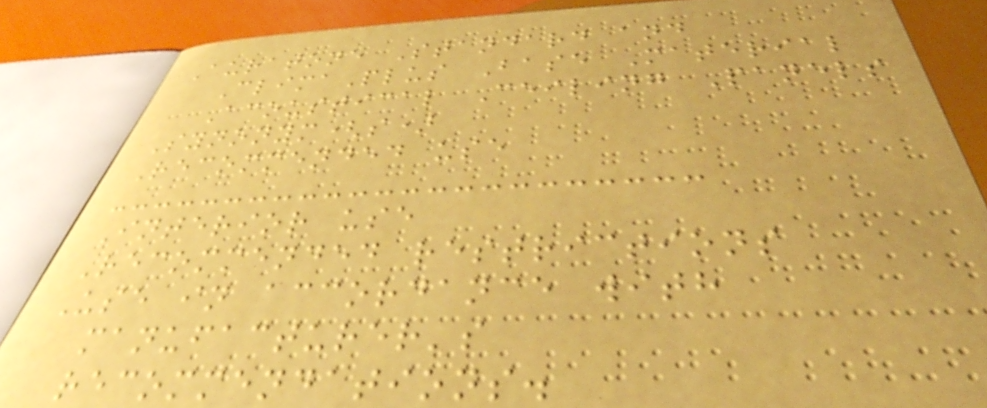Auratone Standard and
ClimaPlus Base Material
Acoustical Ceiling Panels
Synonym(s)
Recommended use
Interior use
Recommended restrictions
Use in accordance with
manufacturer's
recommendations.
